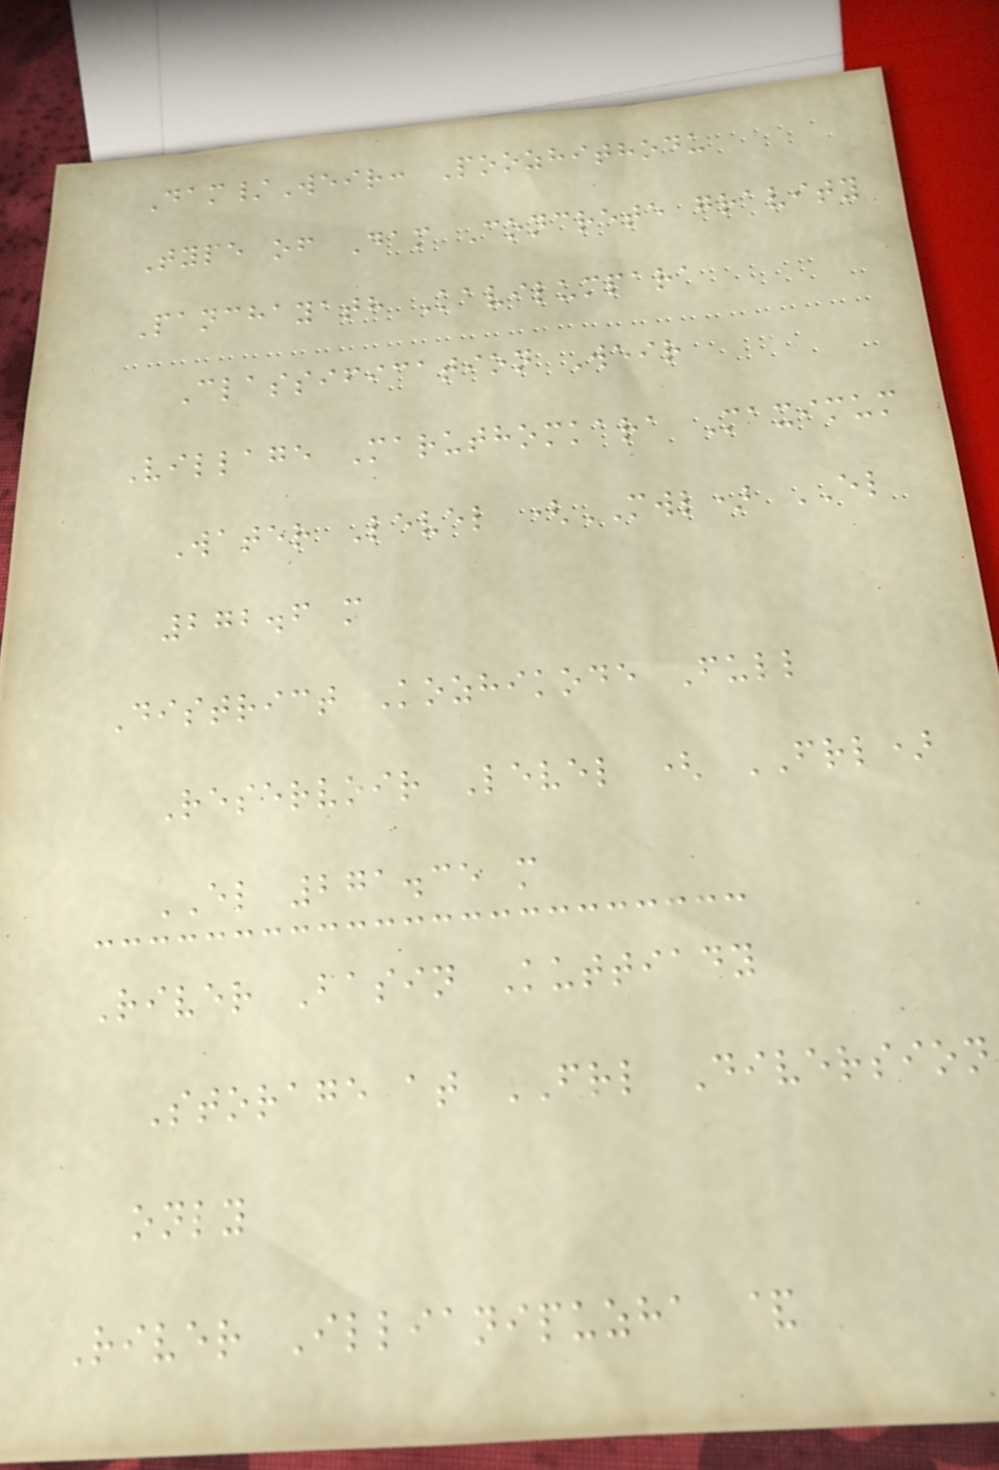Dam/Weir: Poozhithodu
Type of Dam Concrete gravity
Panchayath Kavilumpara
Classification Weir
Village Maruthomkara Maximum
Water Level (MWL) EL
272.6 m
District Kozhikode Full
Reservoir Level ( FRL)
EL 271.35 m
River Basin Kuttiady
Storage at FRL Diversion
only
River Illianipuzha &
